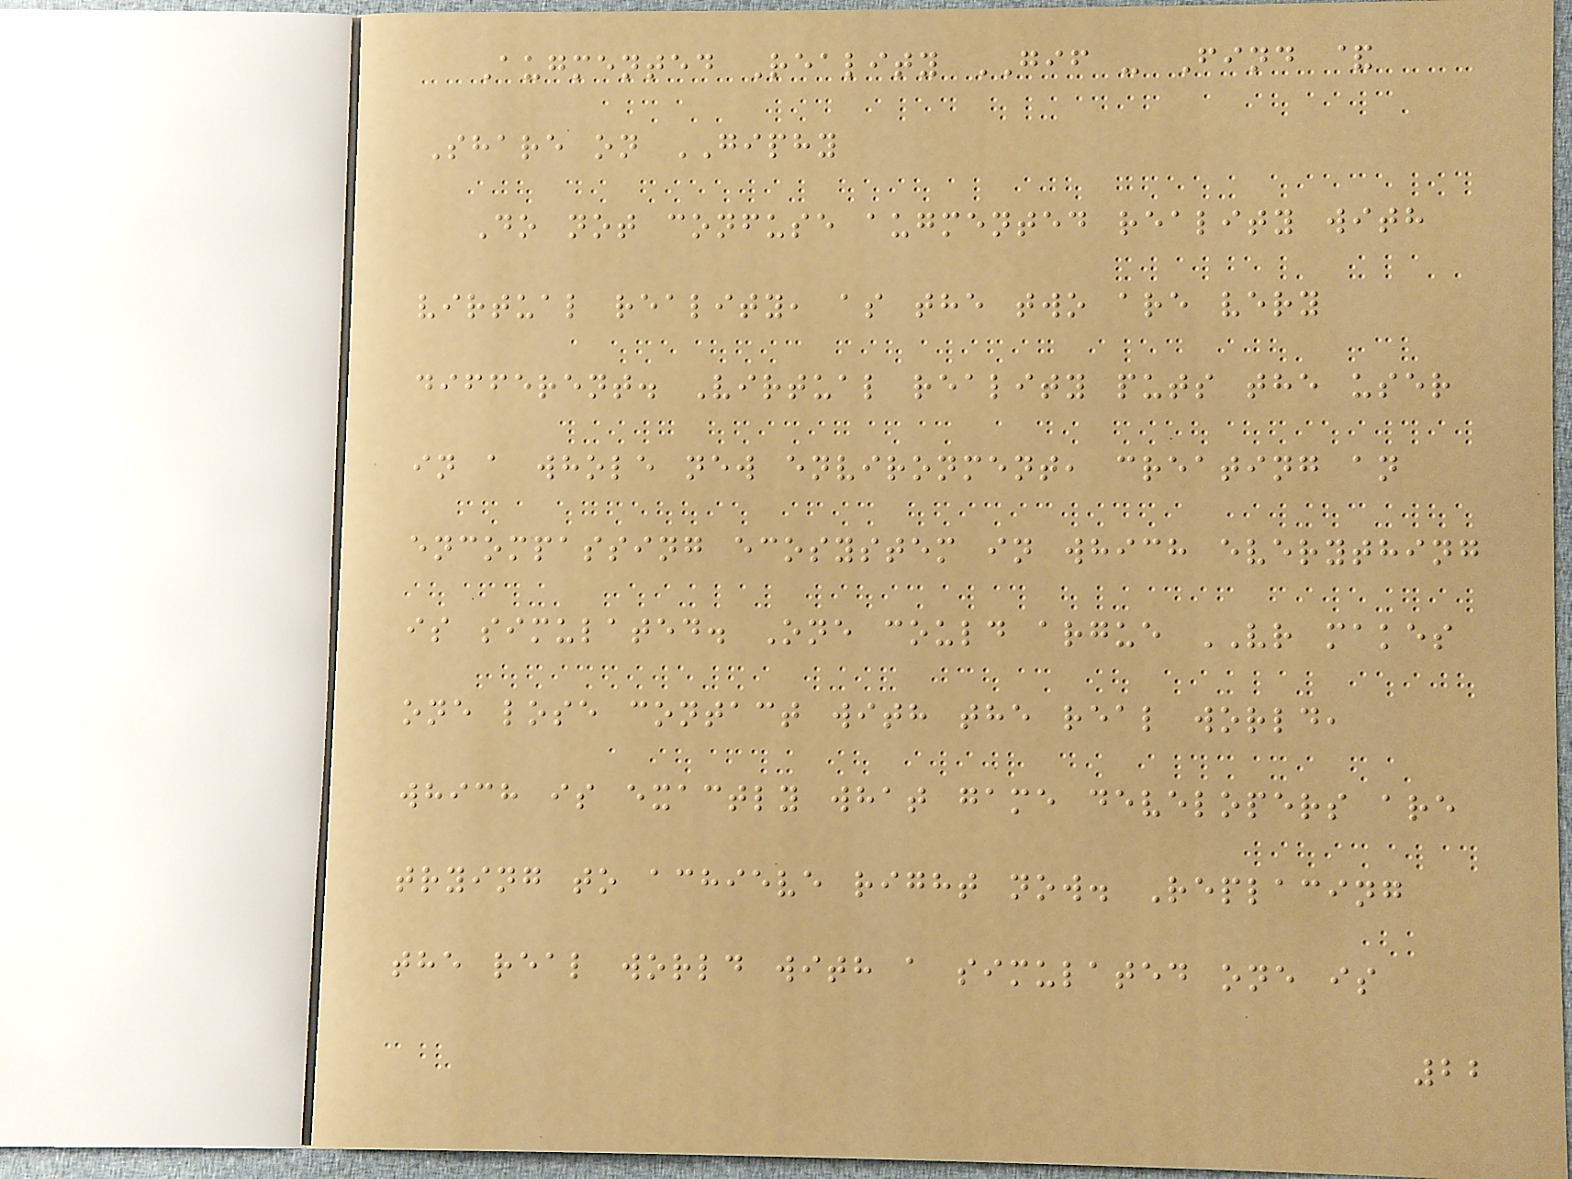Augmented Reality GIF - Find &
Share on GIPHY
Do not confuse augmented reality with
virtual reality, as the two are very
different. Virtual reality puts the user
in a whole new environment, creating an
encompassing ecosystem in which everything
is simulated. One could argue VR makes
one lose contact with the real world,
which is exactly what game developers are
trying to achieve right now. Replacing
the real world with a simulated one is
22
